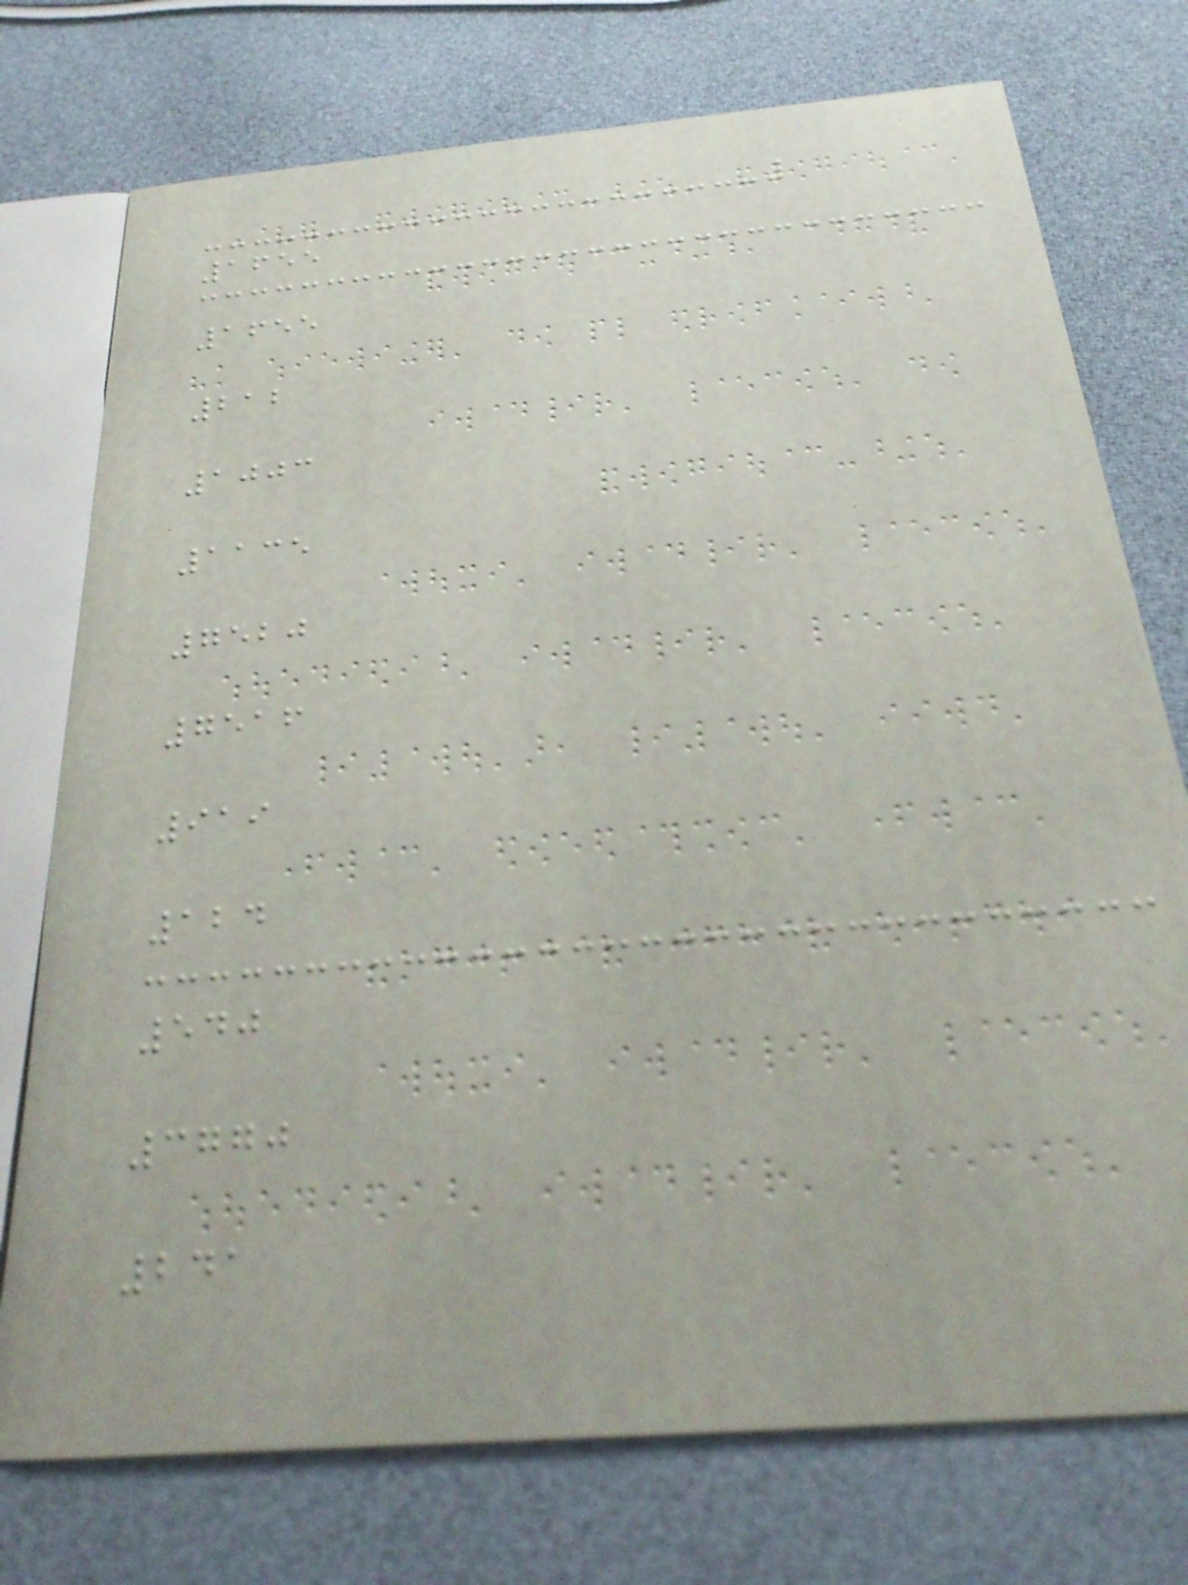1655
1655
212
1003
1135
7520
7516
919
124
540
3770
241
